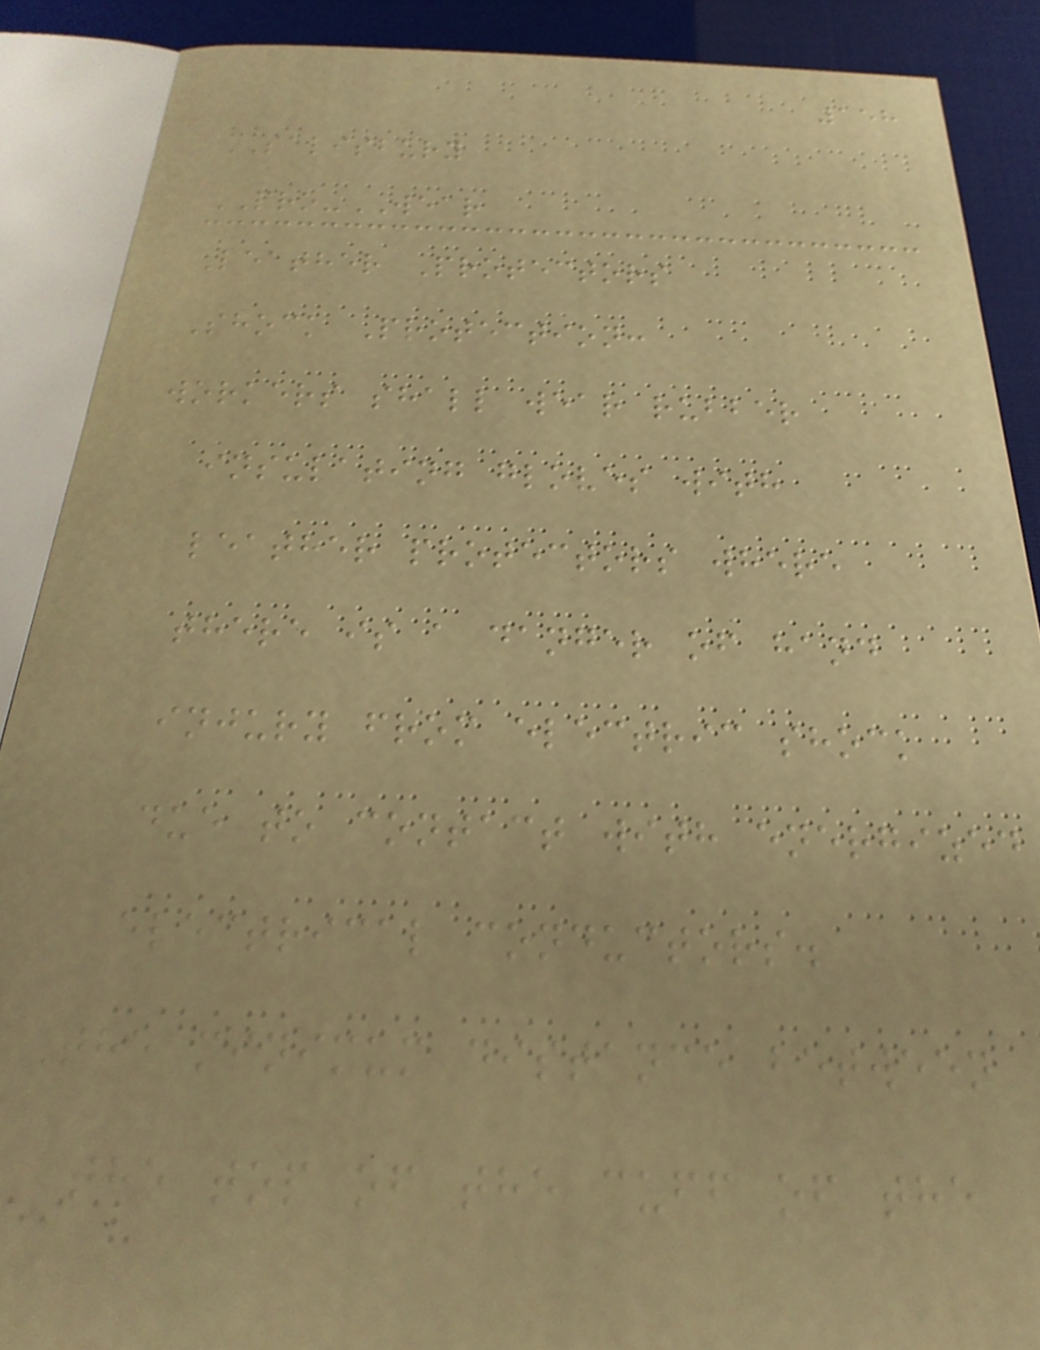158
SALISBURY
PRO-WEAR
Leather Protectors
Shock Protection:
workers shall wear rubber
insulating gloves with
leather protectors where
there is a danger of hand
injury from electric shock
due to contact with energized
electrical conductors.
The minimum distance between
the top of the cuff of the
